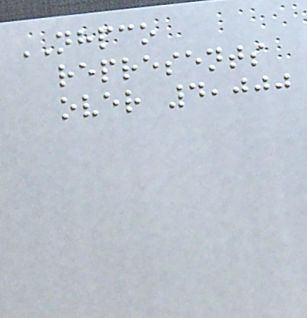NHPCO
represents
over 4,000
